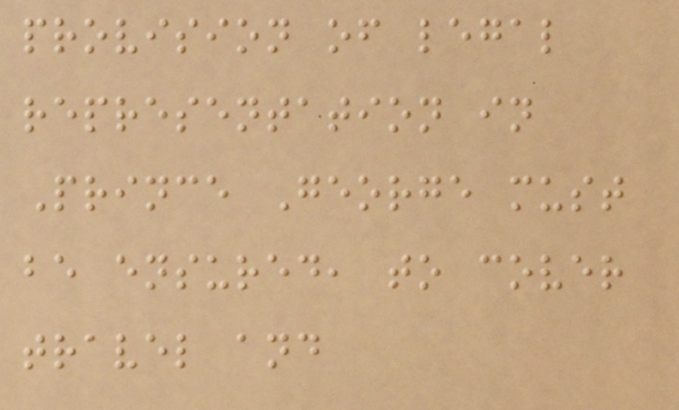provision of legal
representation in
Prince George must
be ensured, to cover
travel and
